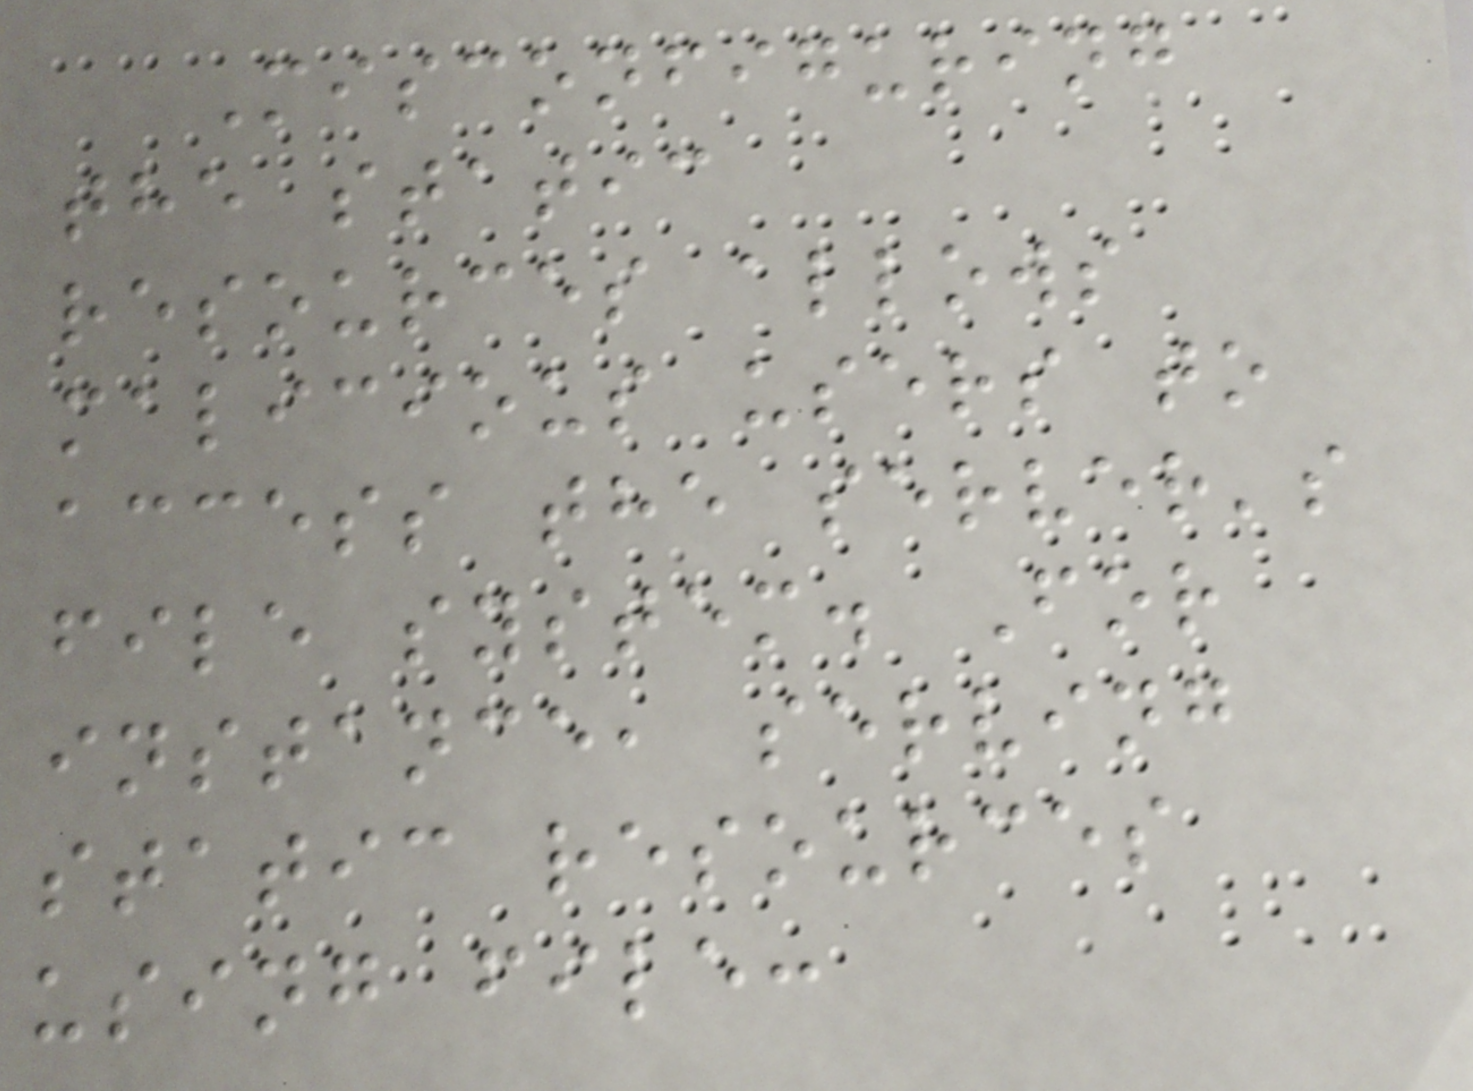Misconfiguring
the static
resources allows
malicious users to
access the server's
file system. For
instance, serving
static resources
using file:
